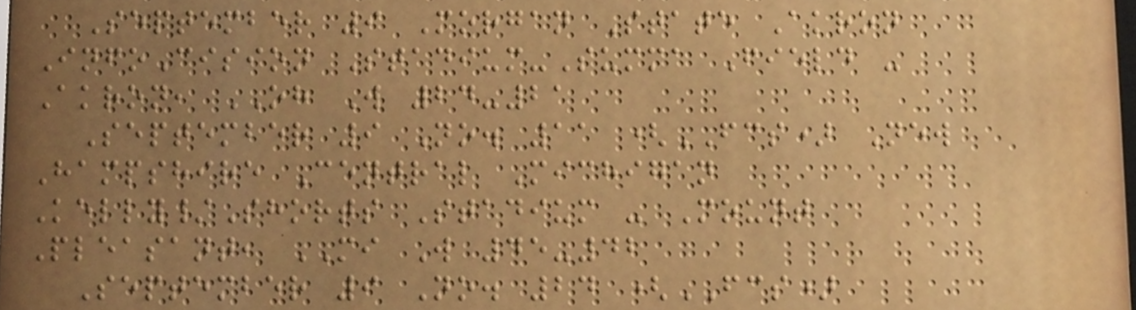September 9 Morgan State Akron
InfoCision Stadium-Summa Field -
Akron, OH W 24-21
September 9 No. 11 (FCS) New
Hampshire Central Michigan
Kelly/Shorts Stadium - Mount
Pleasant, MI W 45-42
September 9 No. 24 (FCS)
